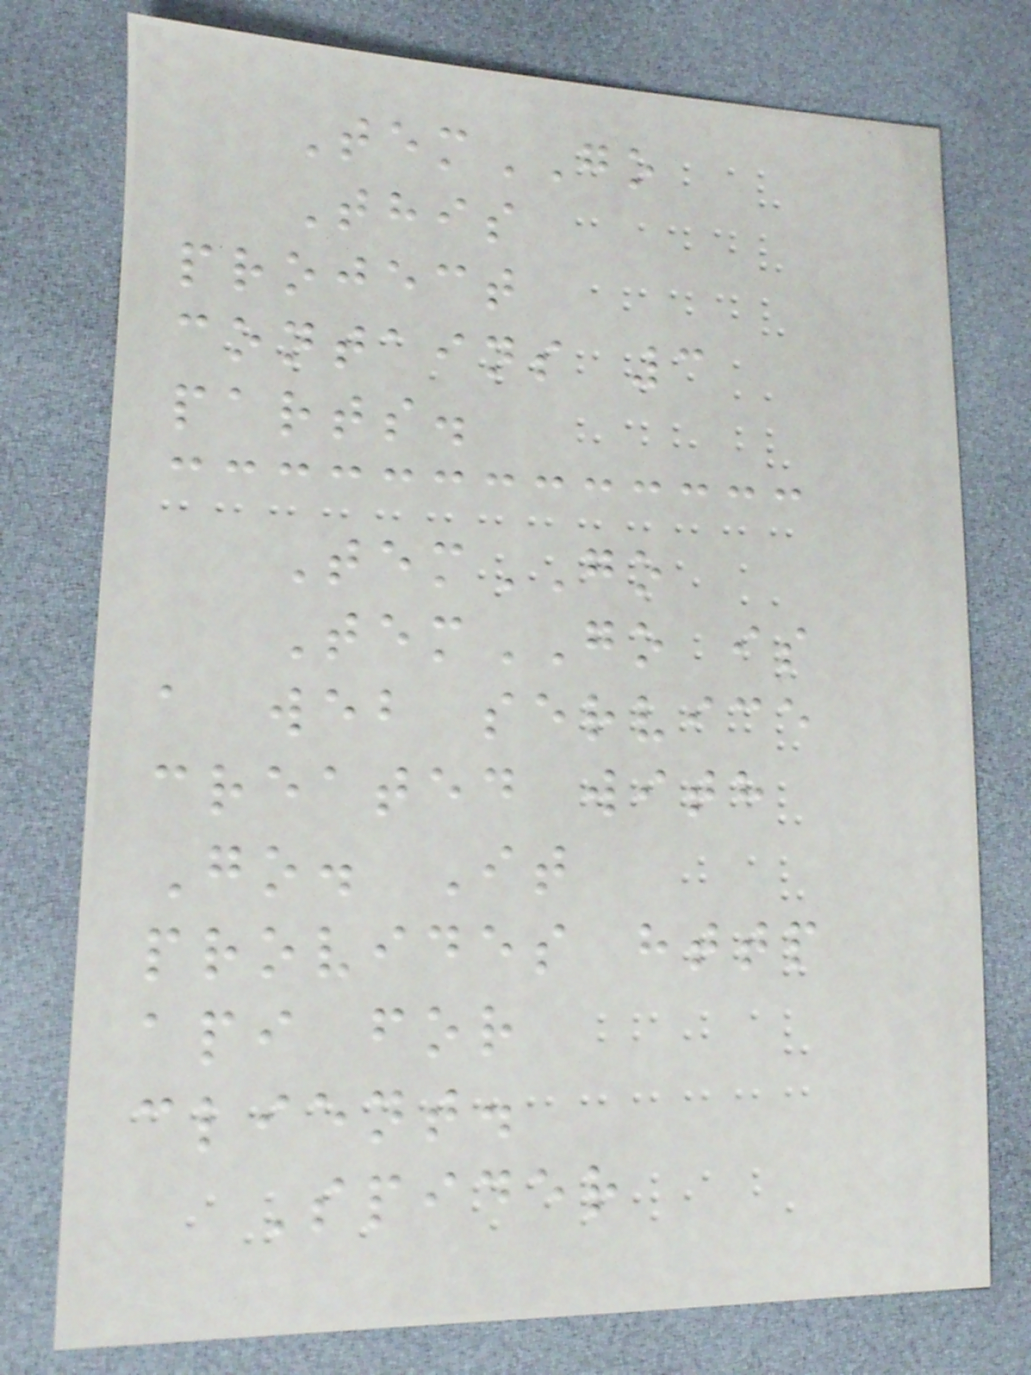TemGO
This
project
contains 3
parts.
TemGO
TemGO is
a web service
created with
Go. It
provides http
api for
client.
Spider
